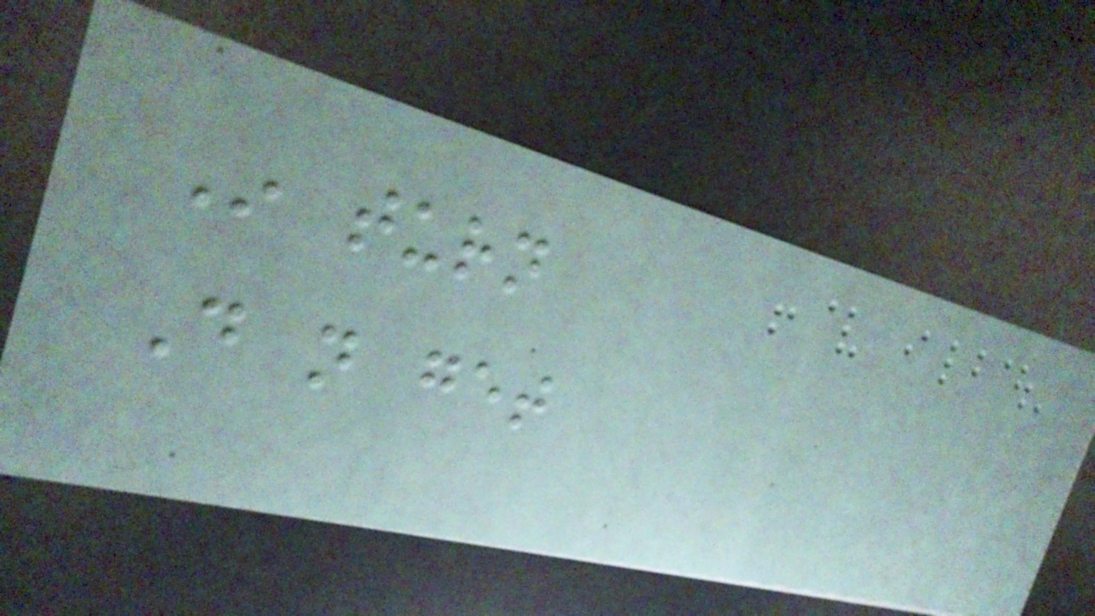In turn
Do not get
